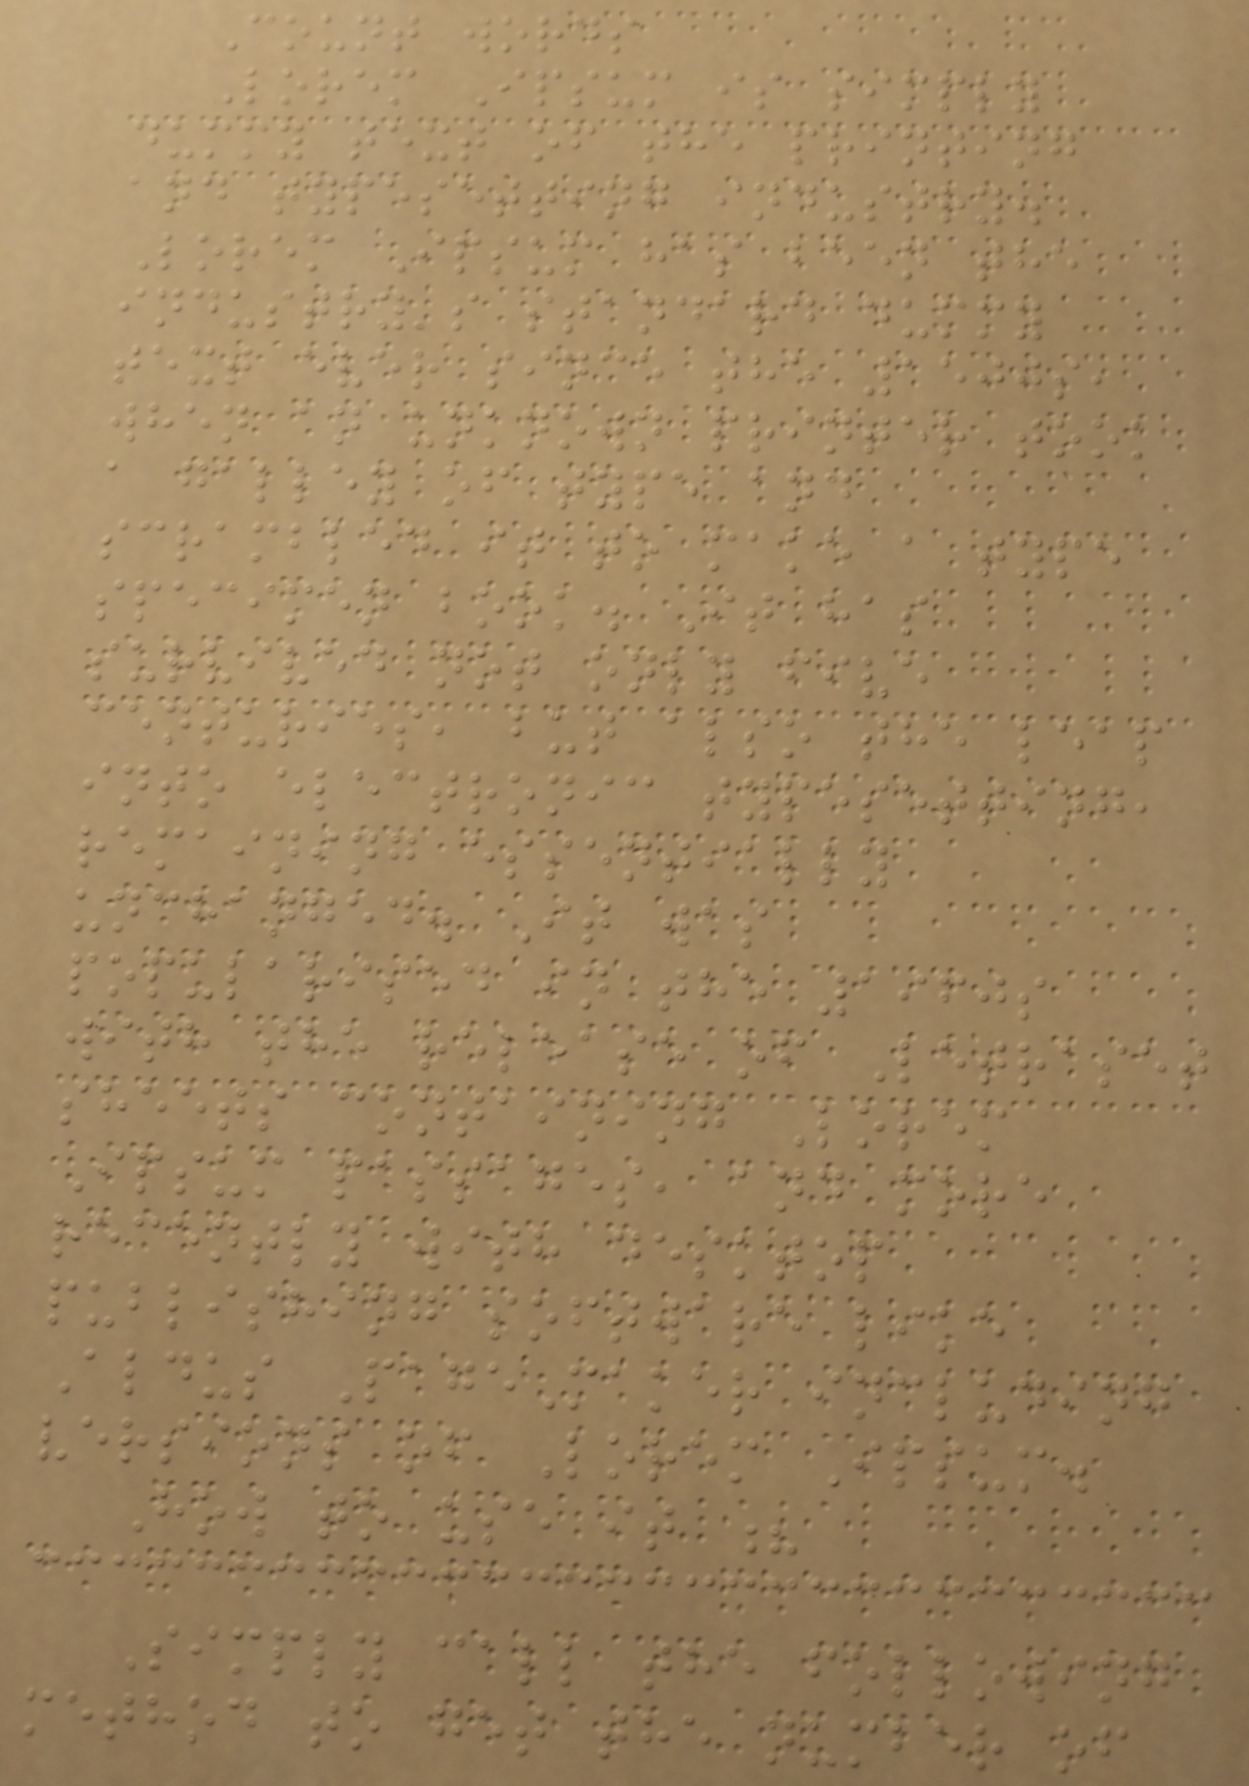Count words
Lorem Ipsum is simply
dummy text of the printing
and typesetting industry.
Lorem Ipsum has been the
industry's standard dummy
text ever since the 1500s,
when an unknown printer took
a galley of type and
scrambled it to make a type
specimen book. It has
survived not only five
centuries, but also the leap
into electronic typesetting,
remaining essentially
unchanged. It was
popularised in the 1960s
with the release of Letraset
sheets containing Lorem
Ipsum passages, and more
recently with desktop
publishing software like
Aldus PageMaker including
versions of Lorem Ipsum.
How to use it ?
Simply call the following
method to get the number of
